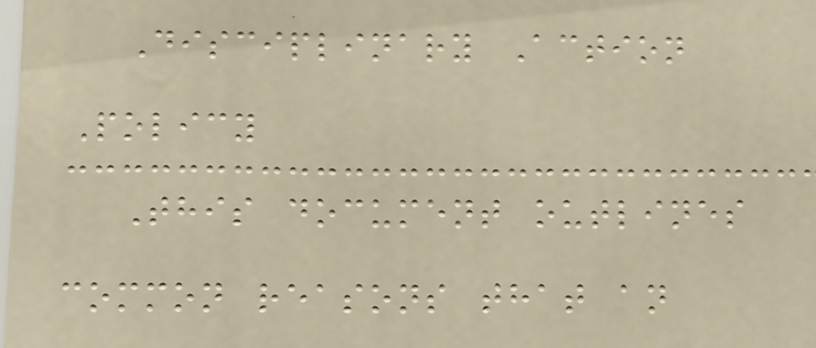Disciplinary Action
Policy
This document outlines
common reasons that an
